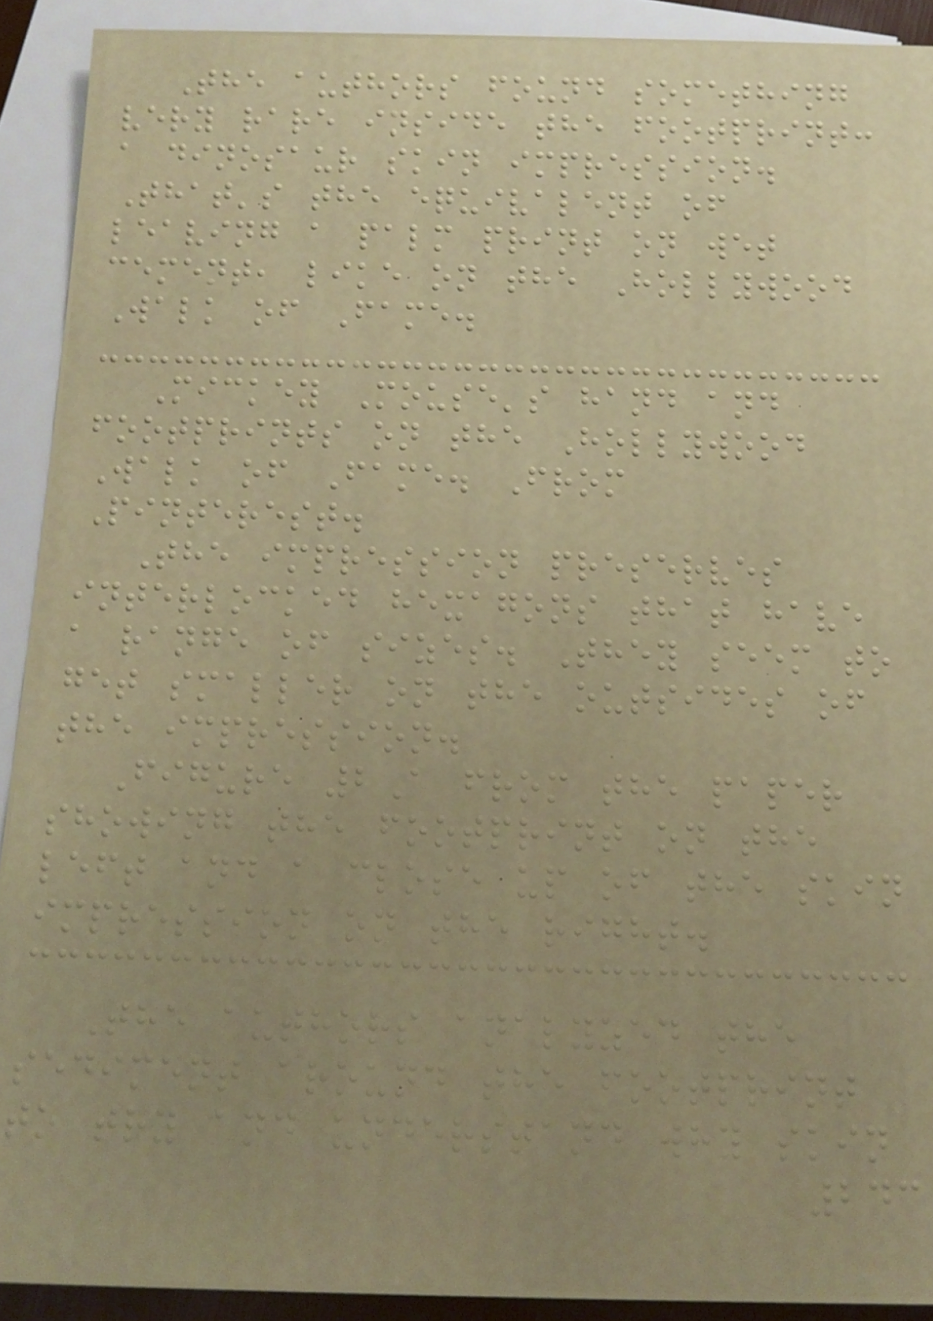The authors found something
very rare inside the footprint:
a dinosaur skin impression.
That's the equivalent of
leaving a palm print on wet
cement, like on the Hollywood
Walk of Fame.
Mickey Mouse's hand and
footprints on the Hollywood
Walk of Fame. From
Pinterest.
The impression preserves
interlocked hexagons that have
a range of sizes. They seem to
get smaller on the outsides of
the impression.
Figure 2A from the paper
showing the footprint on the
left and a close up of the skin
impression on the right.
The authors analyzed the
sediment around the footprint
to try and understand why skin
243
